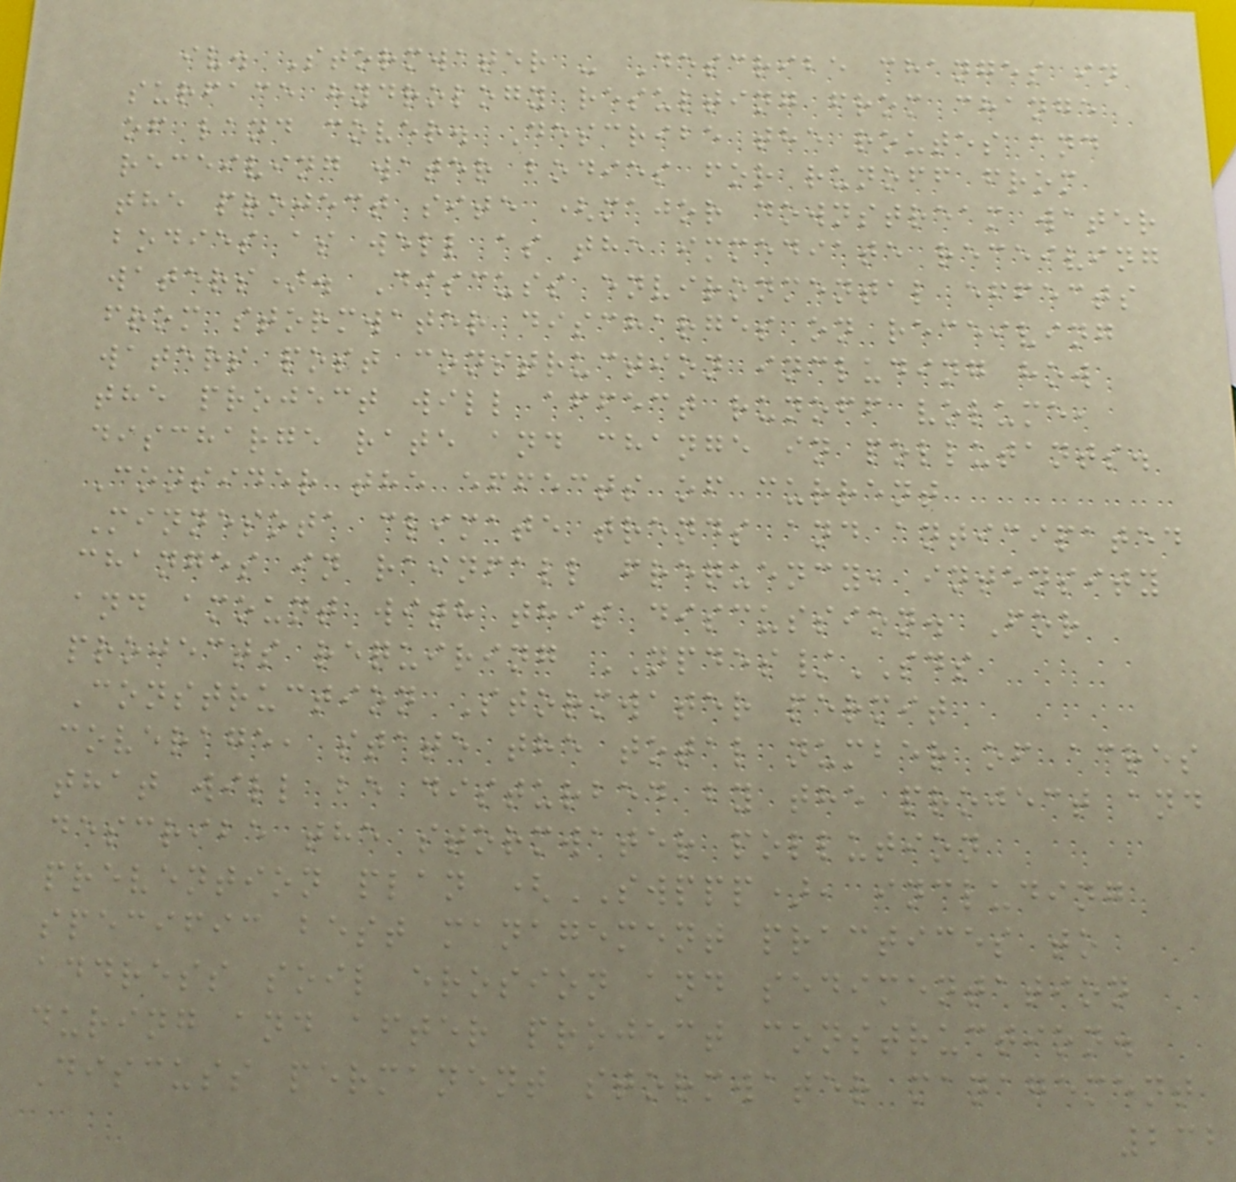iv. Stormwater - Describe changes in
surface hydrology resulting from change
of land cover. Describe the routes and
receiving water bodies for runoff from
the project site (major downstream water
bodies as well as the immediate receiving
waters). Discuss environmental effects
from stormwater discharges on receiving
waters post construction including how
the project will affect runoff volume,
discharge rate and change in pollutants.
Consider the effects of current
Minnesota climate trends and anticipated
changes in rainfall frequency, intensity
and amount with this discussion. For
projects requiring NPDES/SDS
Construction Stormwater permit
coverage, state the total number of acres
that will be disturbed by the project and
describe the stormwater pollution
prevention plan (SWPPP), including
specific best management practices to
address soil erosion and sedimentation
during and after project construction.
Discuss permanent stormwater management
232
